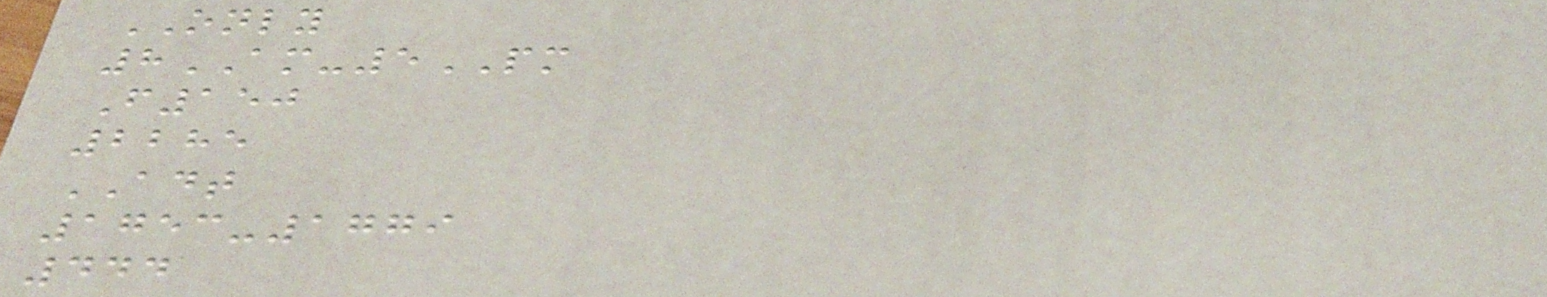ONLY
8AM-5PM
F150
2285
ADT
1753-1779
444
